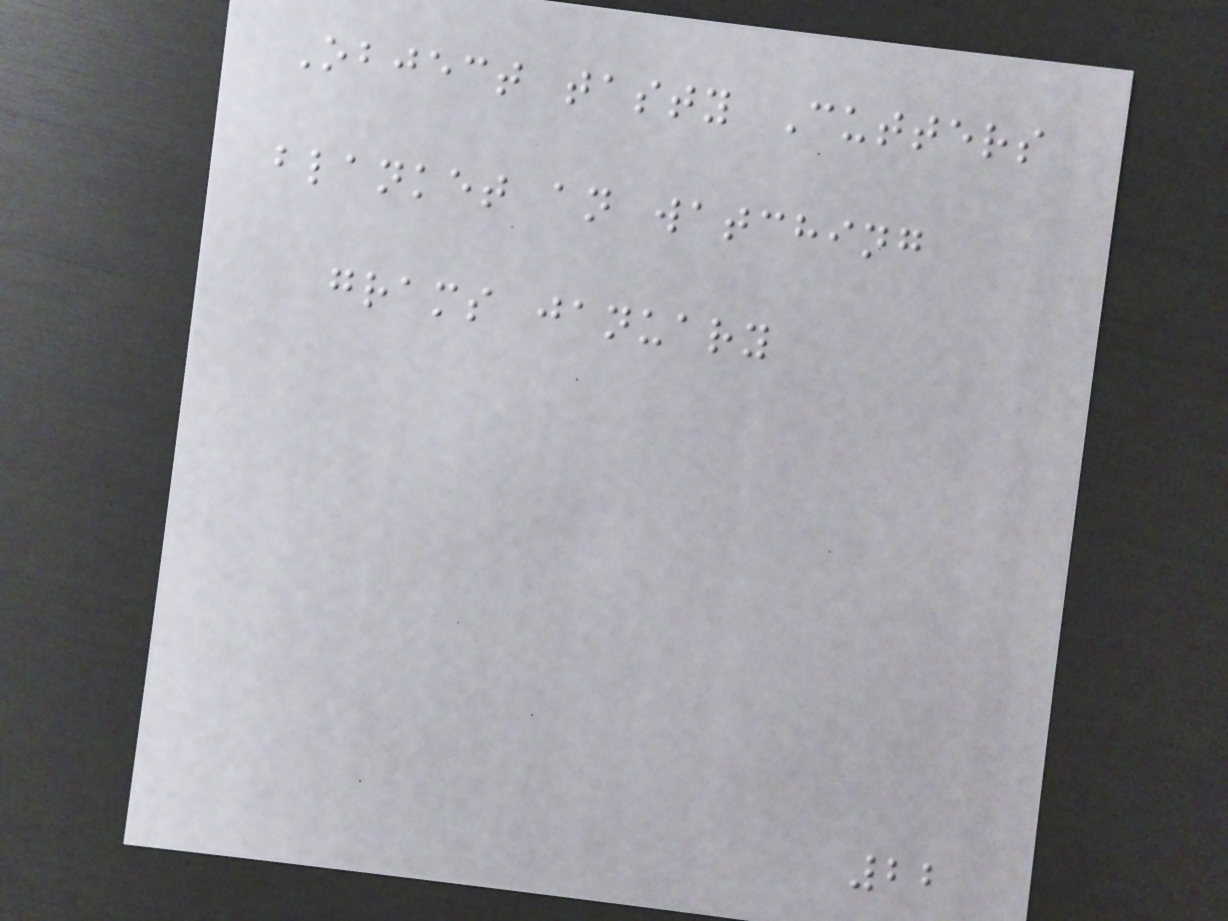Object tasty Cutters
blanket an watching
grams january
22
